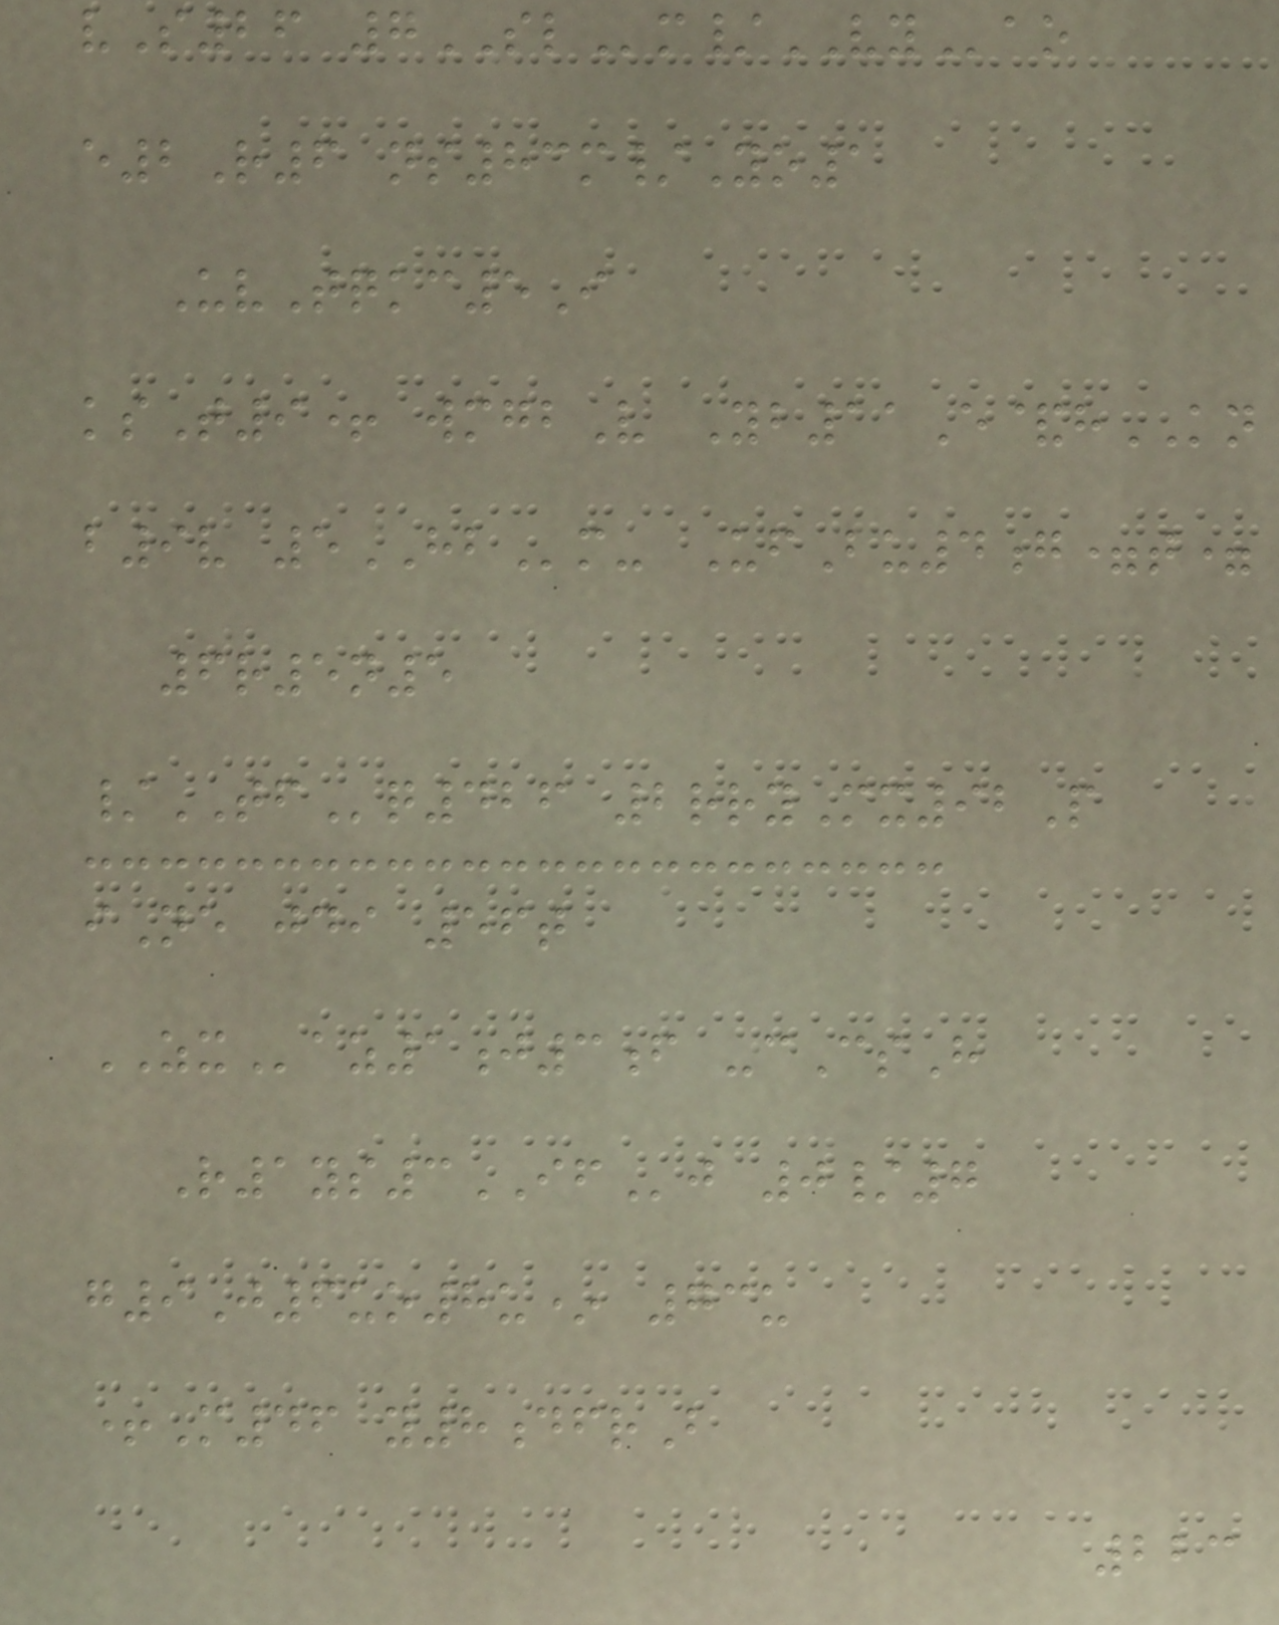vS26 7SLm/VYao
e2R6 ns83m/Yo1
UvTqkc5I
ksT9+ wmgbV Yb11E&hKN
b9v 5HBm- UfBu4g=t=
6r5n5
/TFq426 2rryMx92P
iNe jdi 56t
ZXaz1j3f -cCsH
R1ys3IFj 0/7
g9J6uo8u* 73u
+M46 y8dfrB
223
